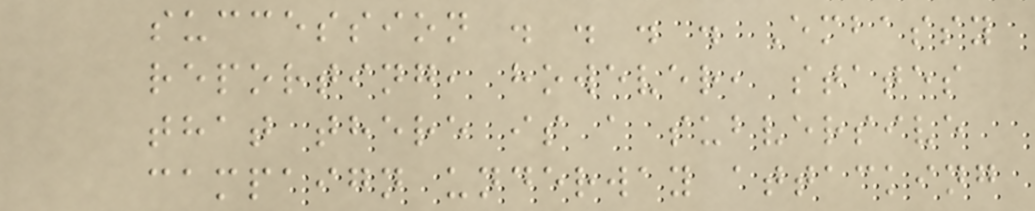succession . . . . Embassy
reporting, however, states
that there is a subversive
campaign underway attacking
